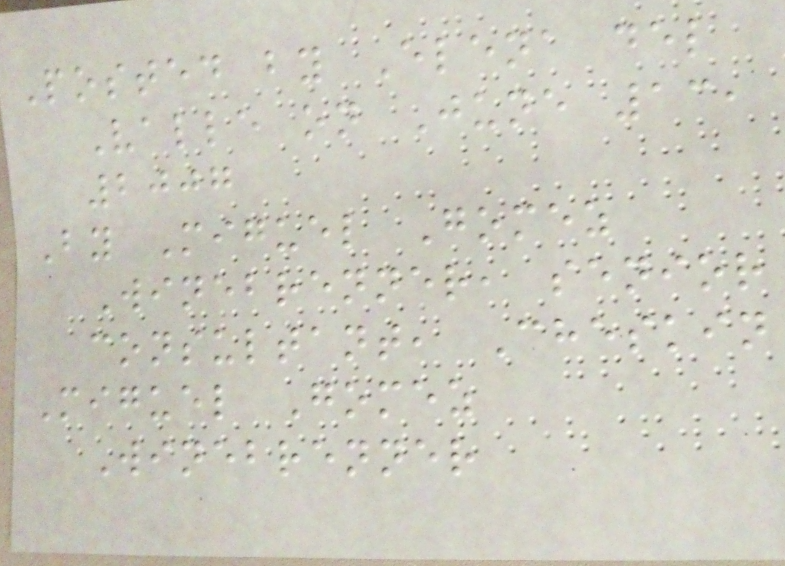Posted by Elena del
Valle on June 13,
2007
By Miguel Gomez
Winebrenner, senior
consultant, Cheskin
Miguel Gomez
Winebrenner
